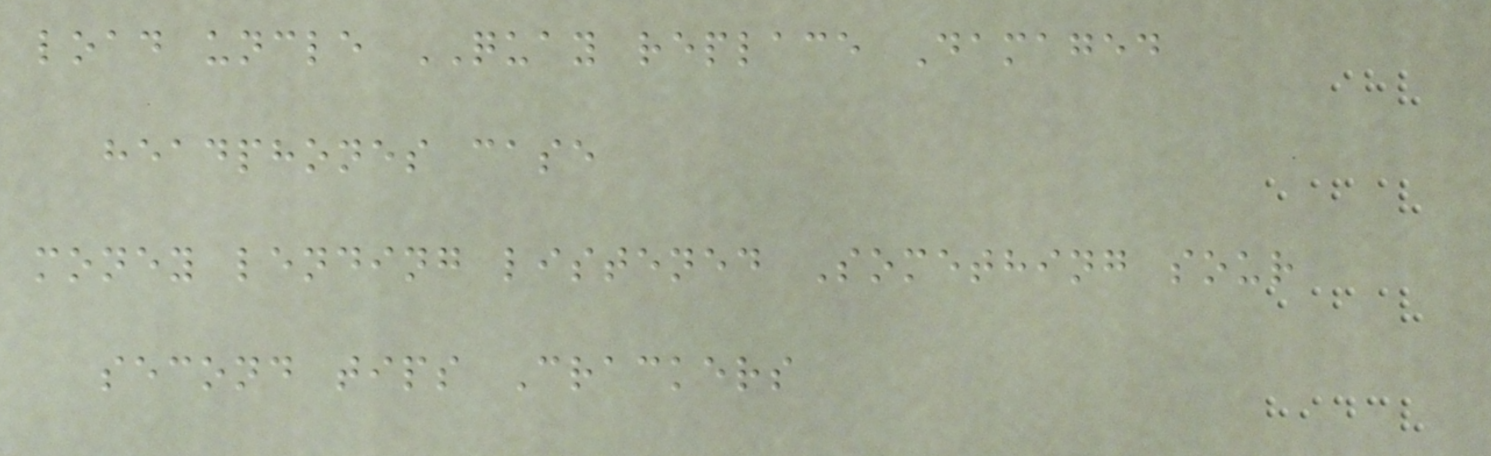load uncle QUAY replace Damaged
headphones case
money lending listened Something sour
second tips Crackers
